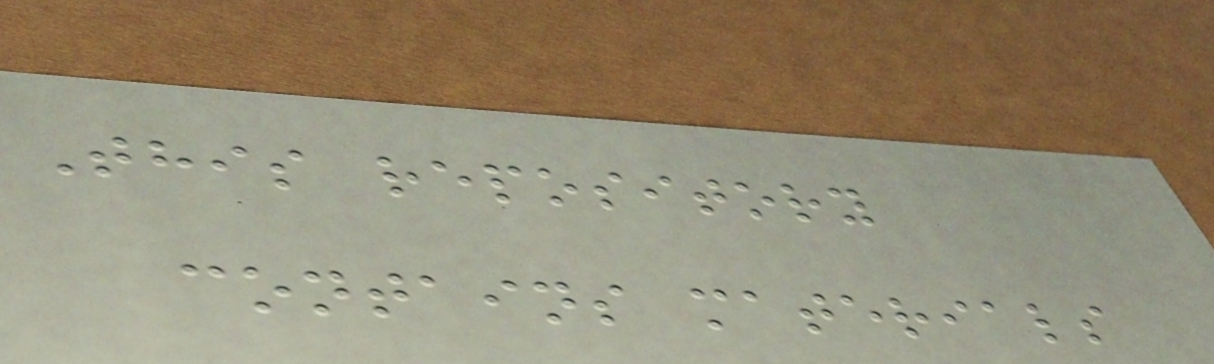This repository
contains materials
